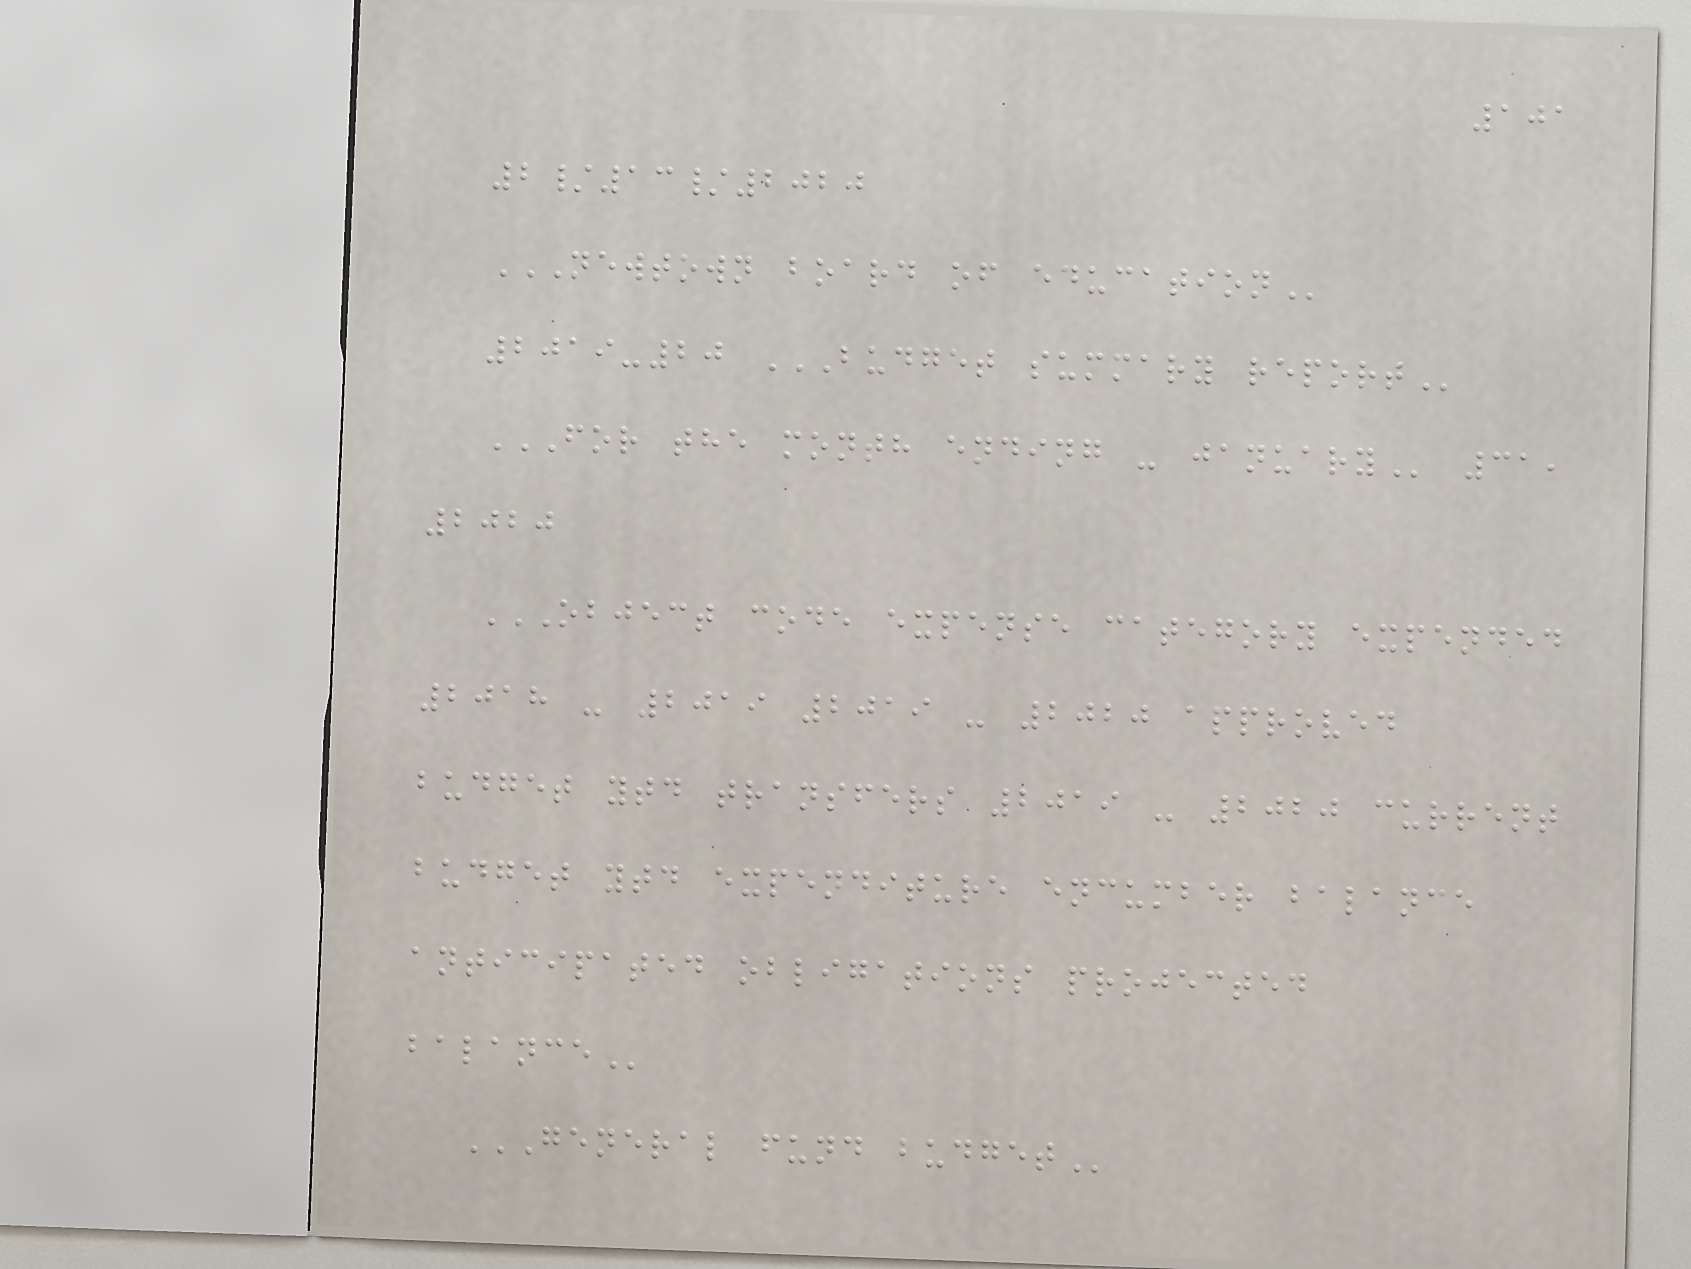101
2/13/2020
NEWTOWN BOARD OF EDUCATION
2019-20 BUDGET SUMMARY REPORT
FOR THE MONTH ENDING - JANUARY 31,
2020
OBJECT CODE EXPENSE CATEGORY EXPENDED
2018 - 2019 2019 - 2020 APPROVED
BUDGET YTD TRANSFERS 2019 - 2020 CURRENT
BUDGET YTD EXPENDITURE ENCUMBER BALANCE
ANTICIPATED OBLIGATIONS PROJECTED
BALANCE
GENERAL FUND BUDGET
